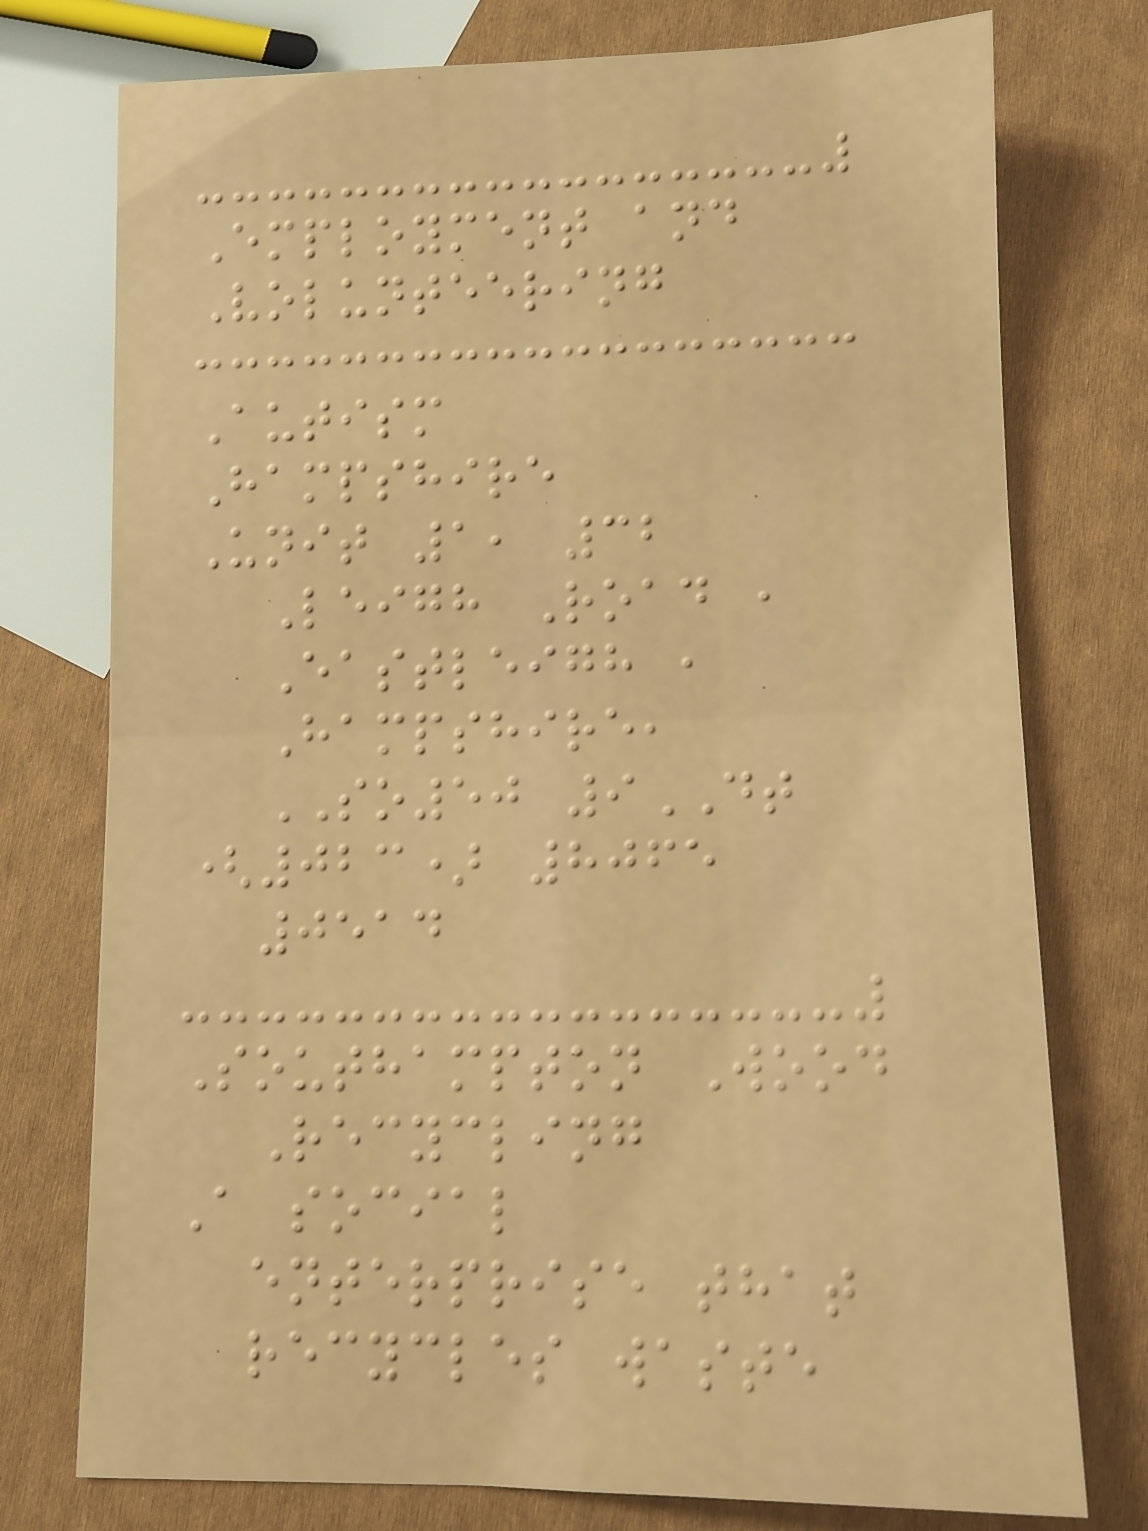Employment and
Volunteering
Autism
Hampshire
Unit 1, 32
Leigh Road ,
Eastleigh ,
Hampshire,
SO50 9DT
(023) 8065
0514
Southampton Wood
Recycling
A social
enterprise that
recycles waste
